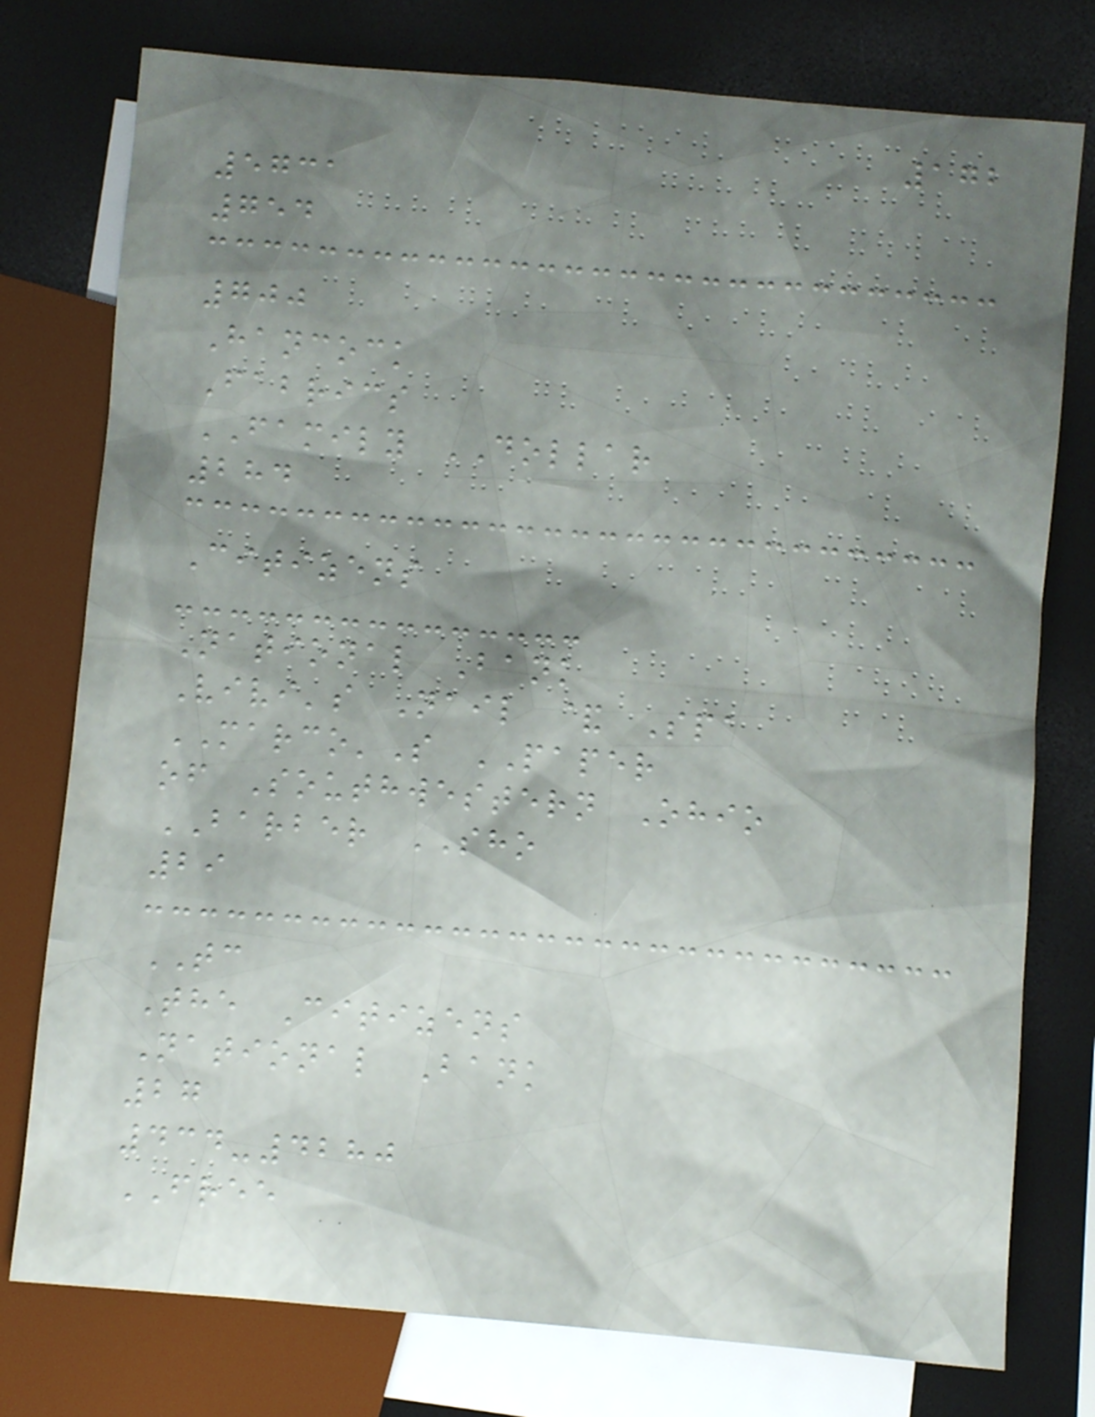172
5731
754
700
Hancock
Fabrics
FAMILY DOLLAR
284
Citizens
National Bank
Vivi's Nail & Spa
MARCO'S PAPER
of Southwestern Ohio
BARBER SHO
29
TC
The Citizens
National Bank
27
434-4280
FREE
